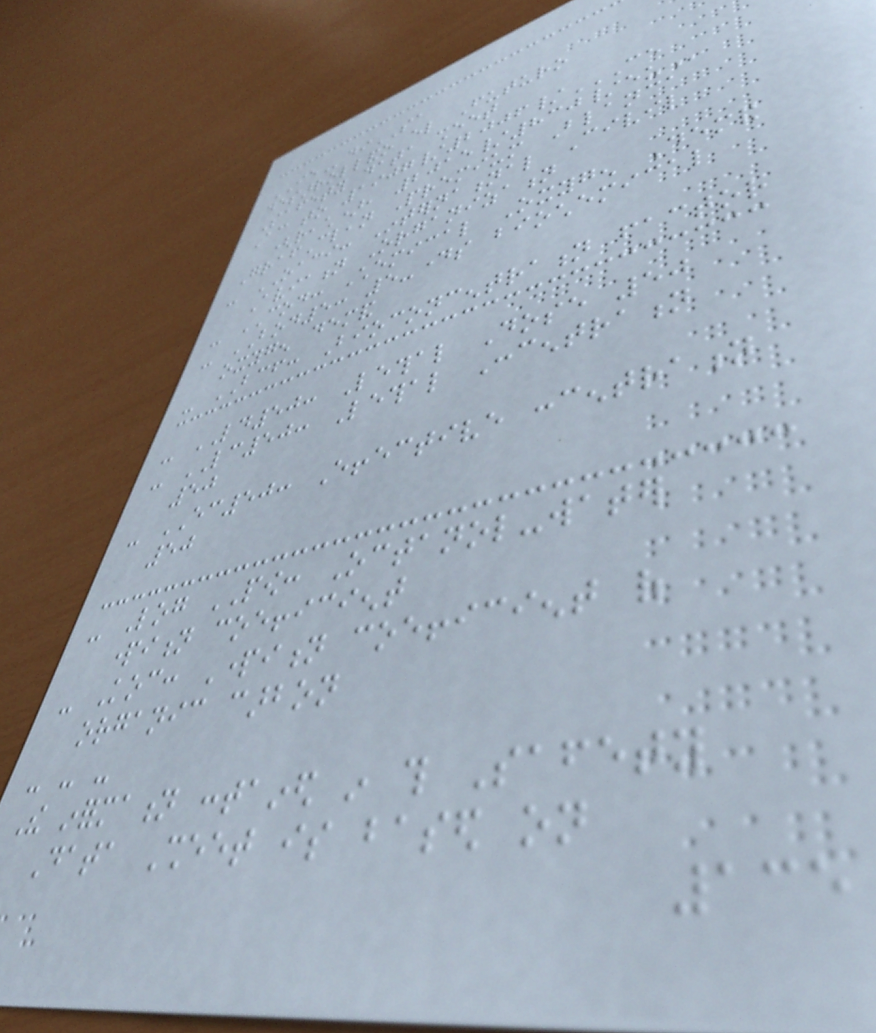IEdiSA
desarrollando el Futuro
Safety data sheet
According to 1907/2006/CE
(REACH), 2015/830/EU
GrafClean Premium Blanca
- OACI: International Civil
Aviation Organization
- COD: Chemical Oxygen Demand
- BOD5: 5-days biochemical
oxygen demand
- BCF: Bioconcentration factor
- LD50: Lethal Dose 50
- LC50: Lethal Concentration
50
- EC50: Effective concentration
50
- Log POW: Octanol-water
partition coefficient
- Koc: Partition coefficient of
organic carbon
- - -
The information contained in this Safety
Data Sheet is based on
135
